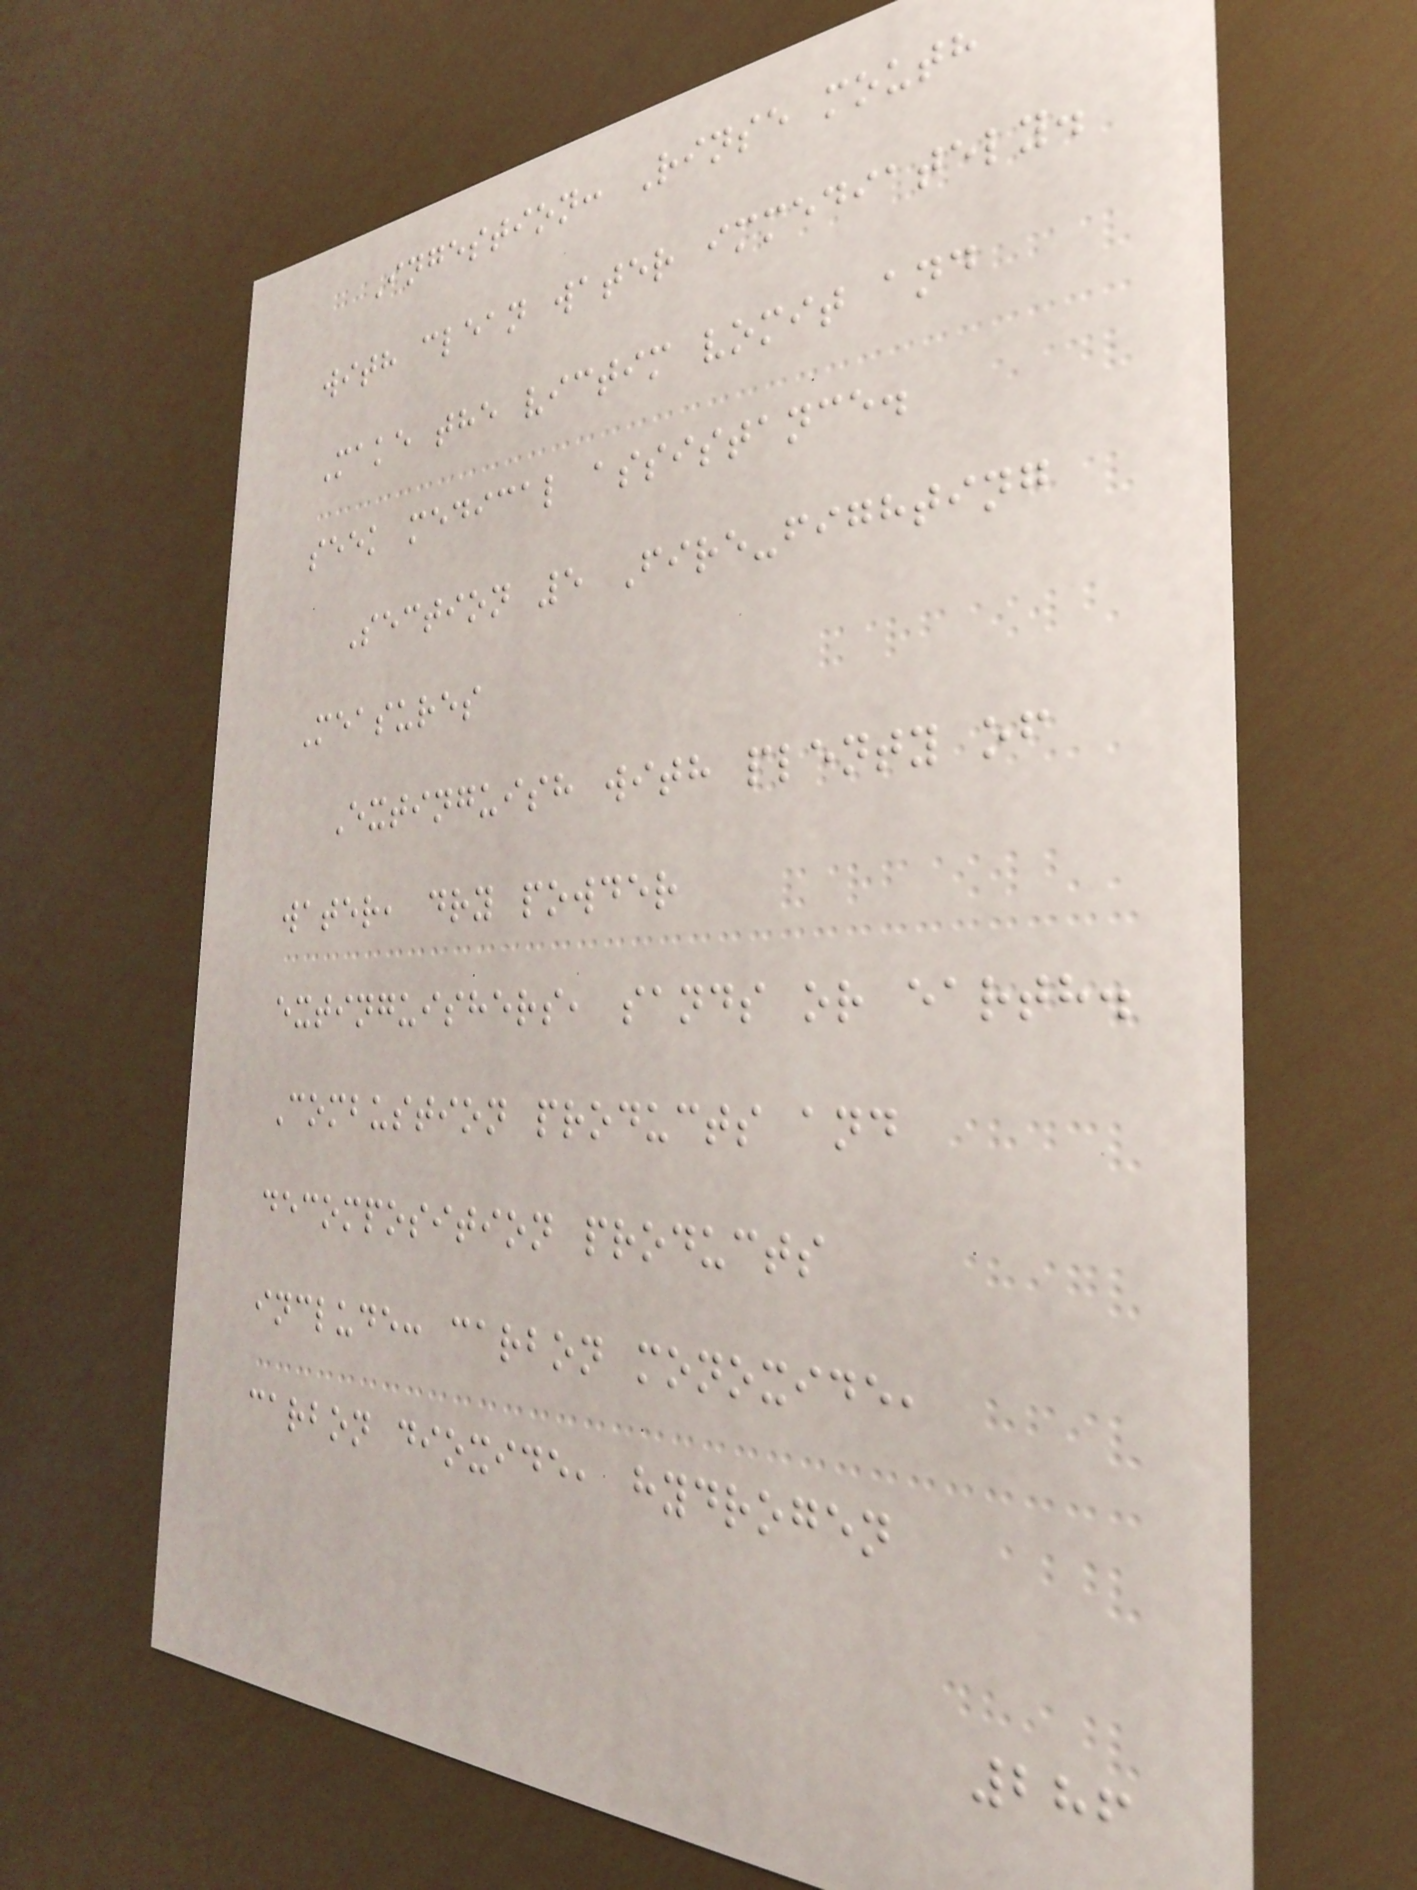Ingestion: Rinse mouth
with clean water immediately.
Make the victim vomit and
seek medical assistance.
Section 5 Fire-fighting
Measures
Extinguish with plenty of
water, dry powder
extinguishers, sands or earth.
Combustion products and
decomposition products
include: carbon monoxide,
carbon dioxide, hydrogen
286
